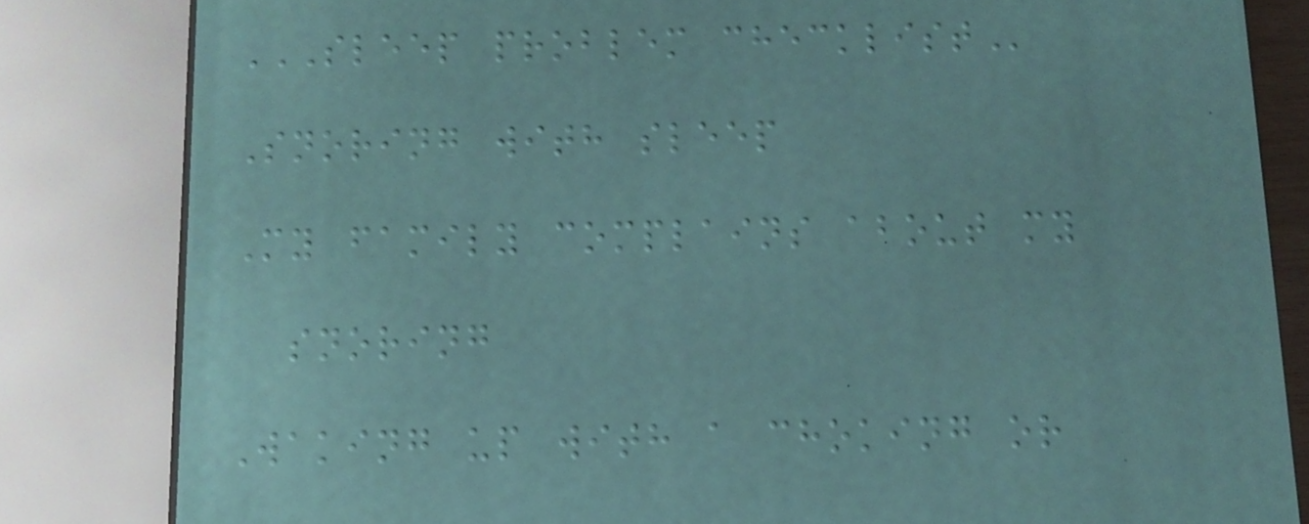SLEEP PROBLEM CHECKLIST
Snoring with sleep
My family complains about my
snoring
Waking up with a choking or
